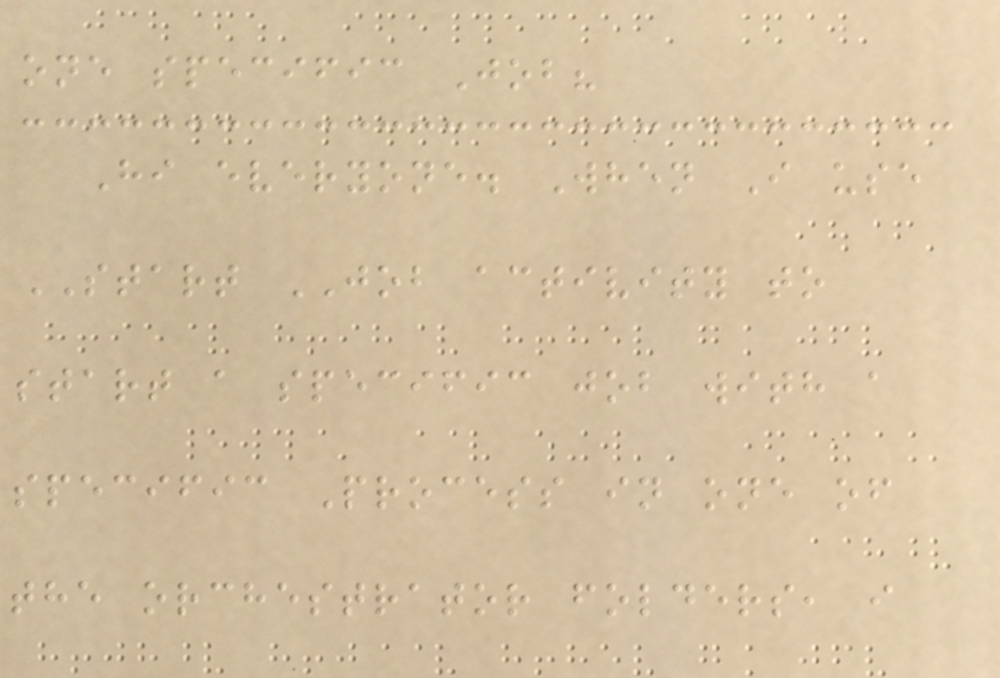one specific Job?
Hi everyone. When I use
START JOB activity to
start a specific job with a
specific Process in one of
the orchestrator folders, i
